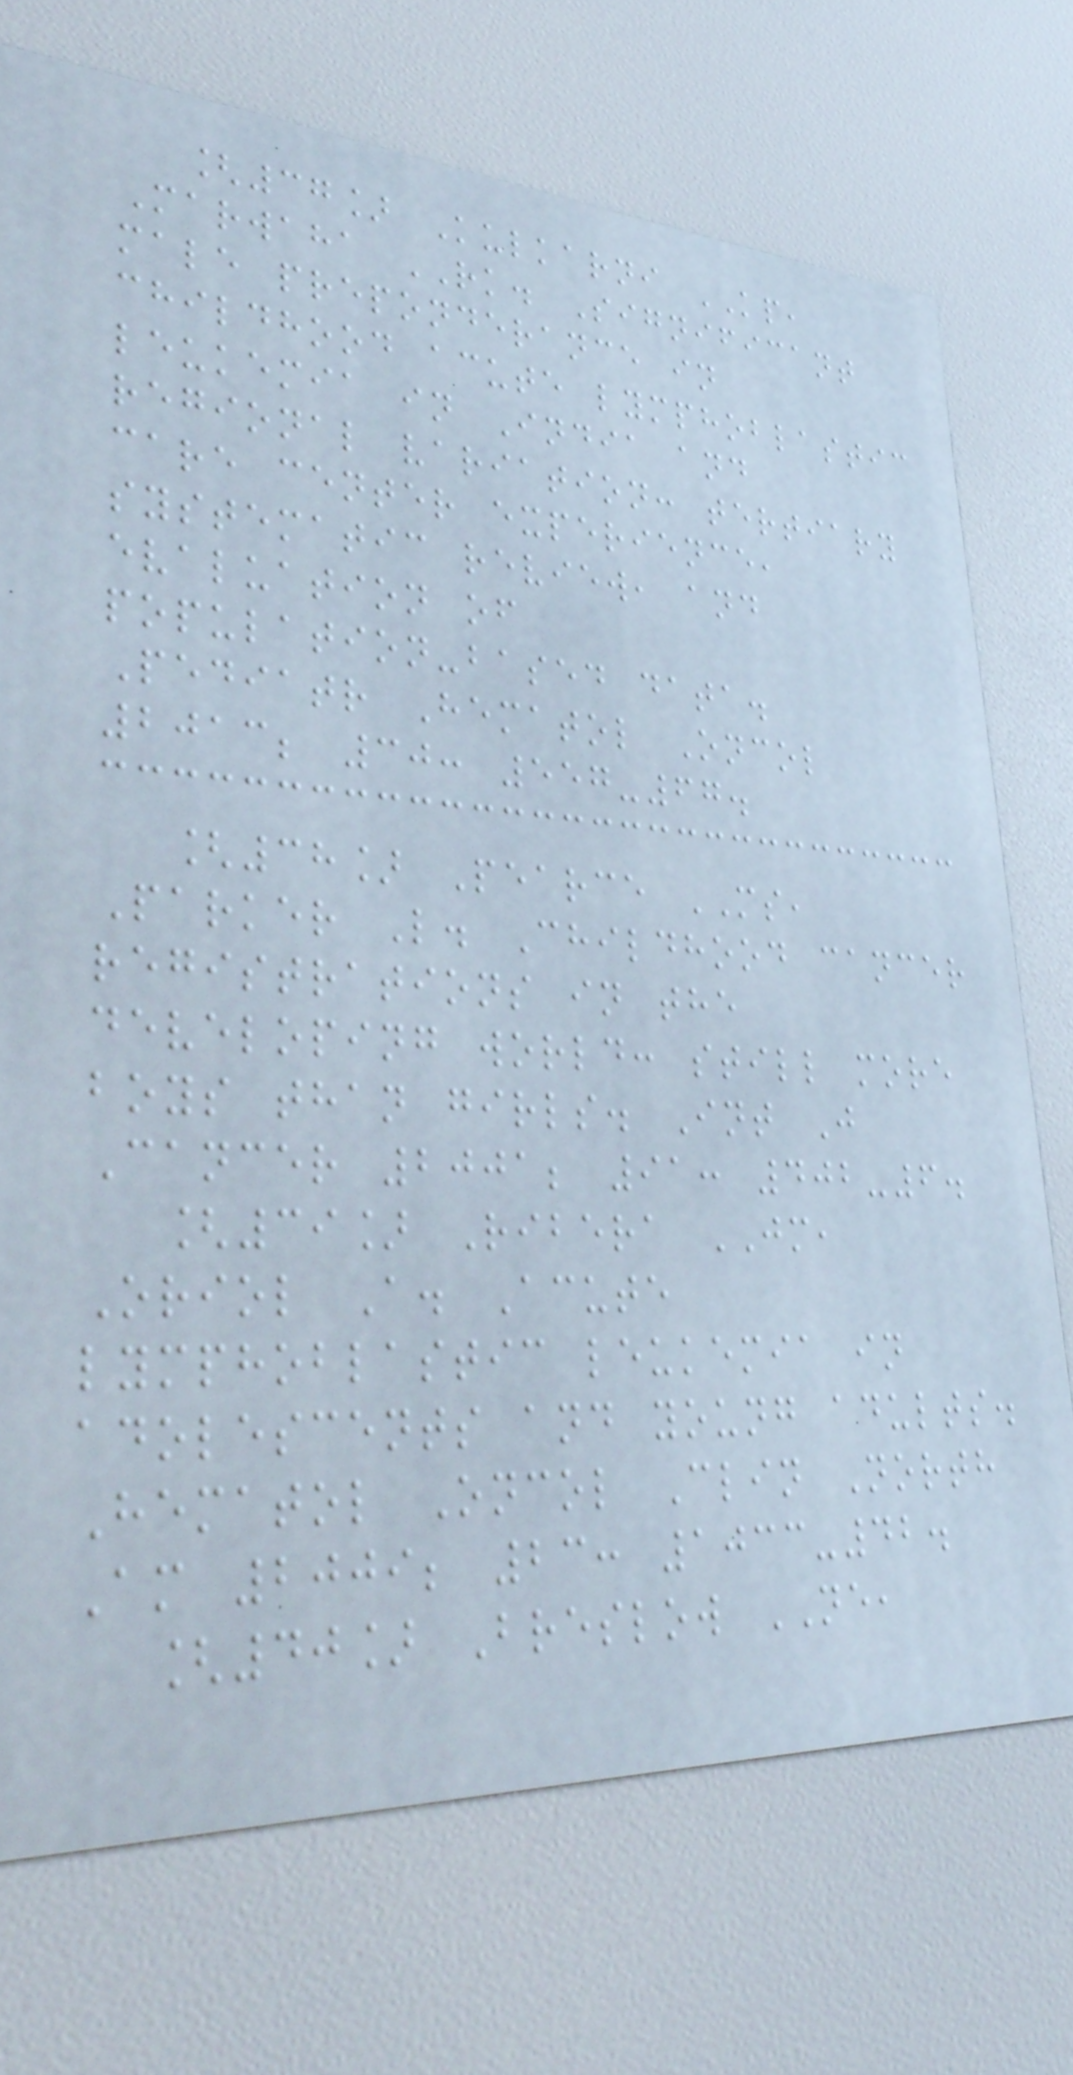[37] Kulkarni KP,
Marwaha RK. Significant
male preponderance in
childhood acute lymphoblastic
leukemia in India and
regional variation: tertiary
care center experience,
systematic review, and
evaluation of
population-based data.
Pediatr Hematol Oncol
2013; 30: 557-67.
[38] Pearce MS,
Parker L. Childhood cancer
registrations in the
developing world: still more
boys than girls. Int J
Cancer 2001; 91: 402-6.
[39] Ribera JM,
Oriol A. Acute
lymphoblastic leukemia in
adolescents and young adults.
Hematol Oncol Clin North
Am 2009; 23: 1033-42.
[40] Breslow NE,
